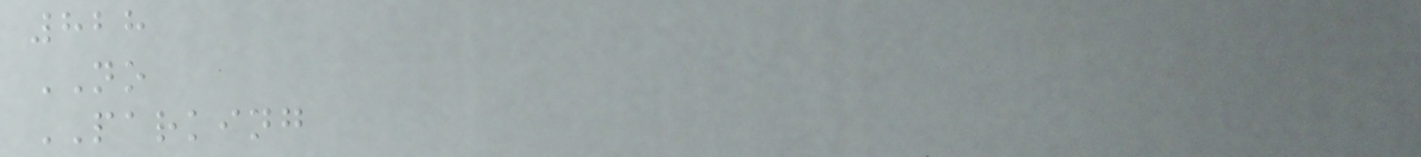828
NO
PARKING
